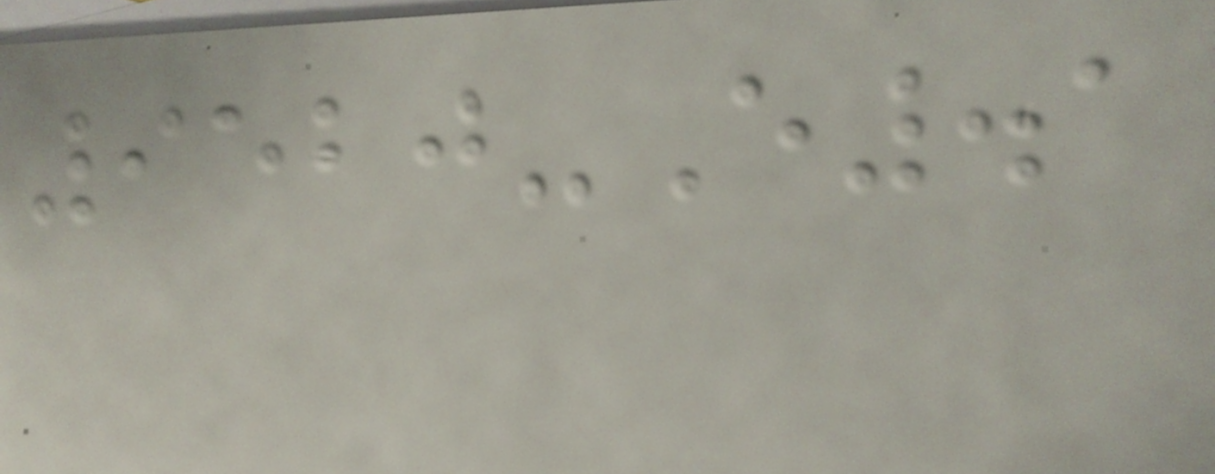9520-E.1
